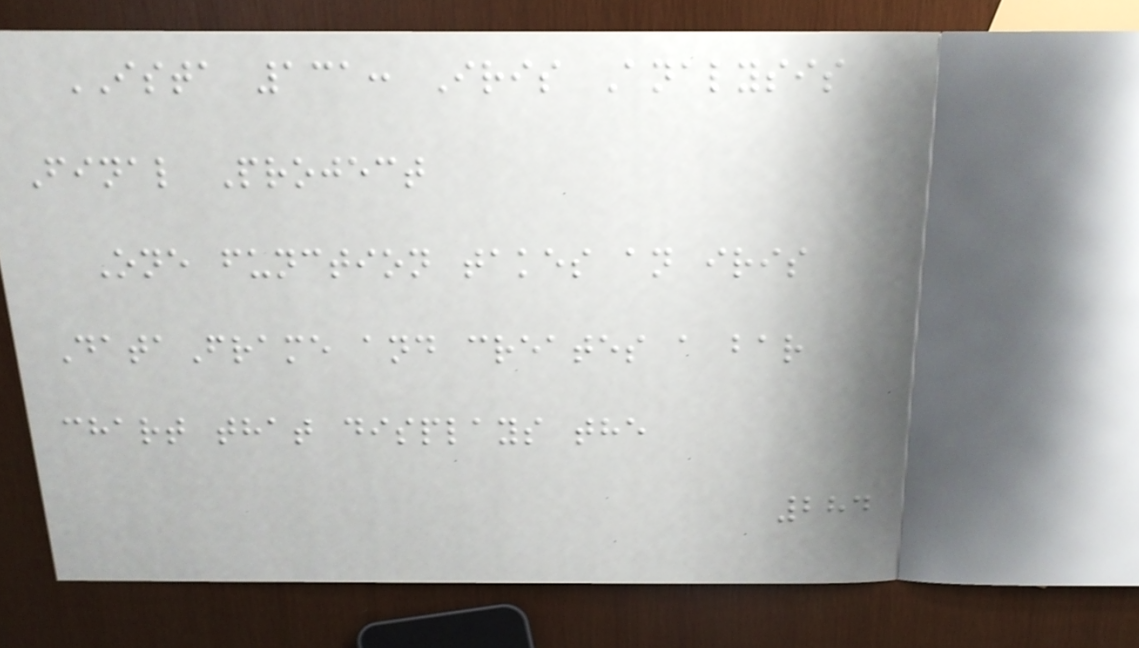ISTA 131: Iris Analysis
Final Project
One function takes an iris
DataFrame and creates a bar
chart that displays the
284
